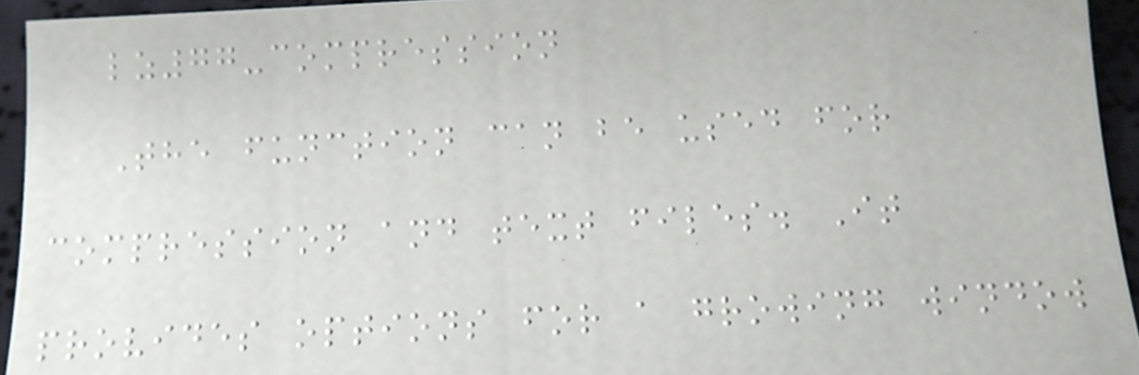lz77-compression
The function can be used for
compression and text files. It
provides options for a growing window
